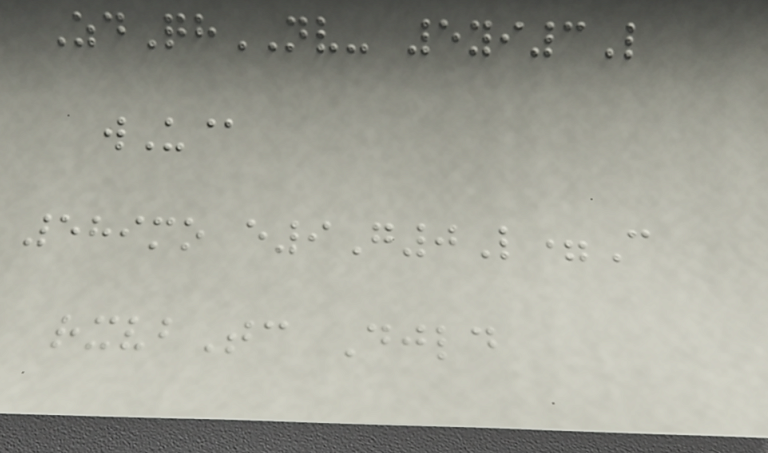ZdQhNV- 5yi3L
wU@
589mo e9G0L=C
rxvbTc Djld
